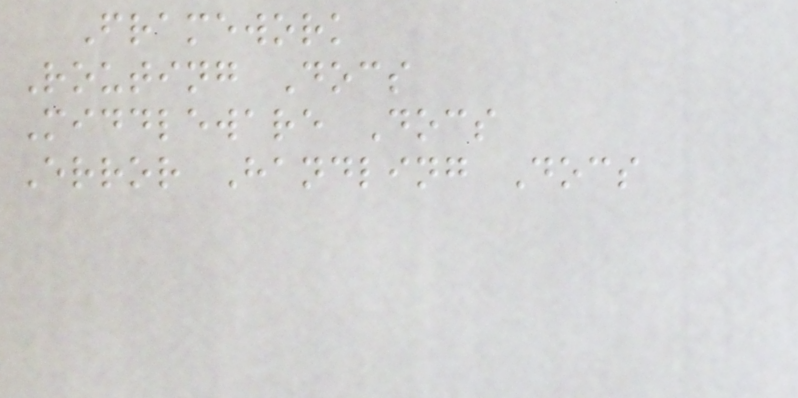Framework
Routing Docs
Middleware Docs
Error Handling Docs
